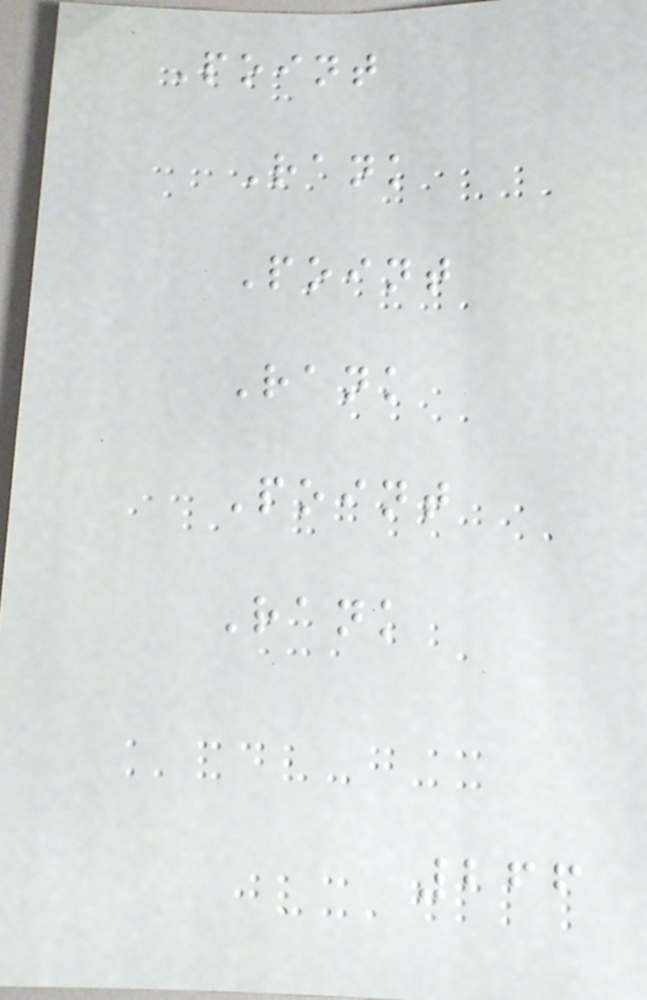Point
Rank
Point
Rank
Point
Rank
266
